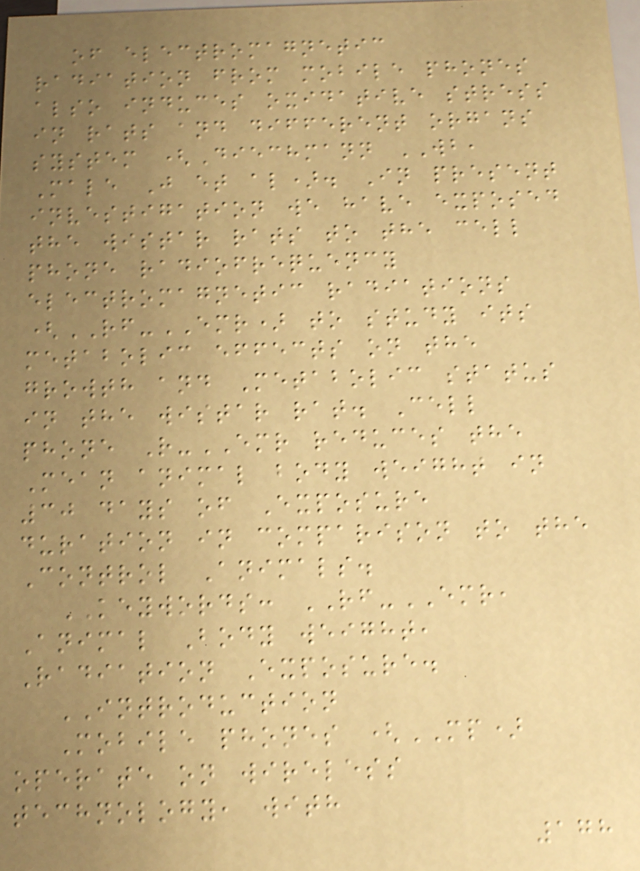of electromagnetic
radiation from mobile phones
also induces oxidative stress
in rats and different organs
system (Diechmann WB,
Male J et al). In present
investigation we have exposed
the wistar rats to the cell
phone radiofrequency
electromagnetic radiations
(RF-EMR) to study its
metabolic effects on the
growth and Metabolic status
in the wistar rat. Cell
phone R-EMR reduces the
Mean animal body weight in
30 days of Exposure
duration in comparison to the
Control Animals.
KEYWORDS: RF-EMR,
Animal Body weight,
Radiation Exposure.
INTRODUCTION
Mobile phones (MP)
operate on wireless
technology, with
178
